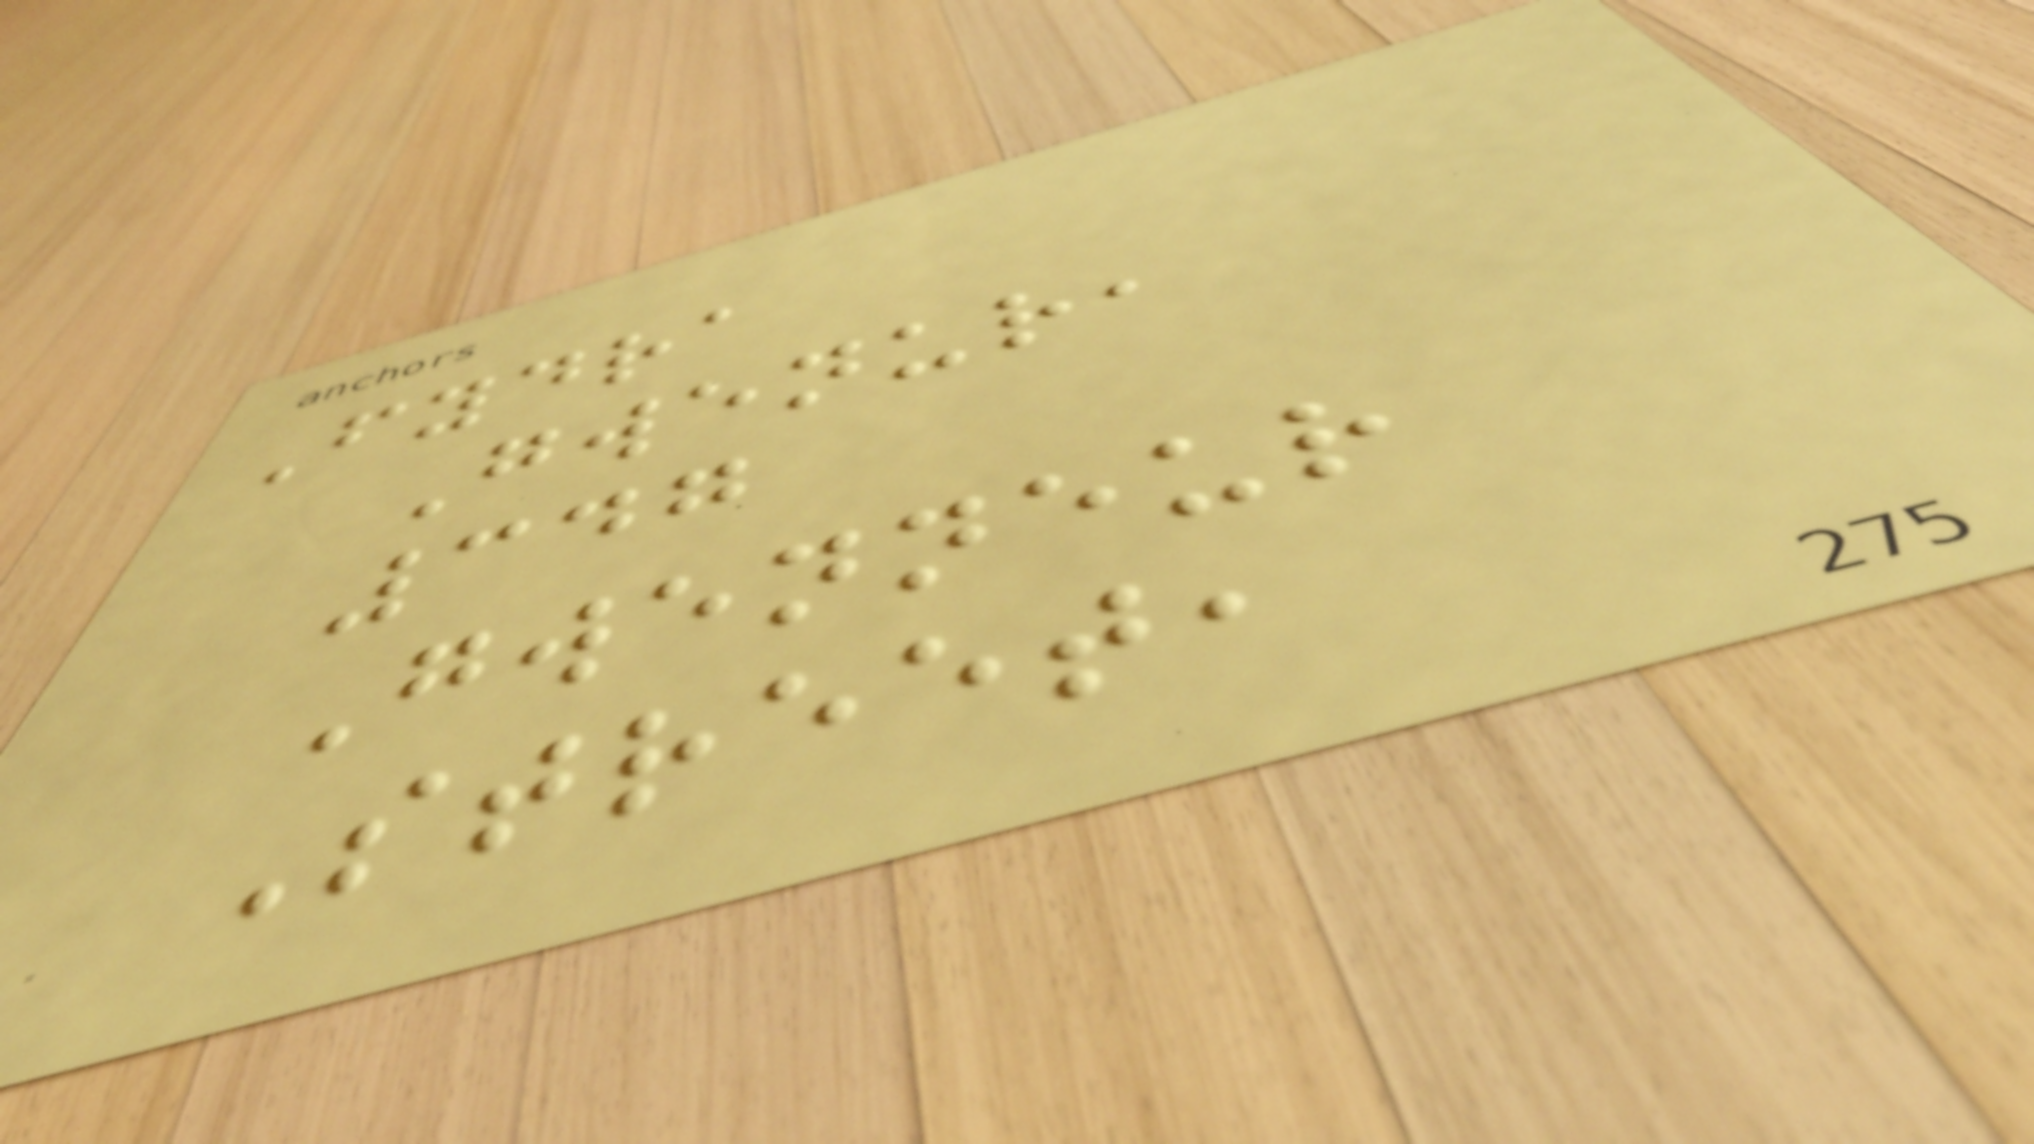Fydra
Gwenur,
347
Gwenneur
Street,
